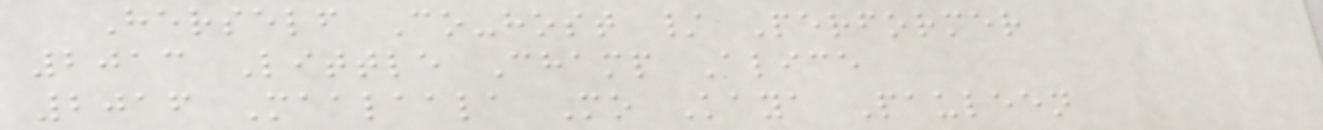Herself Co-host / Performer
2013 Little Champ Alice
2016 Maalaala Mo Kaya Pauleen
